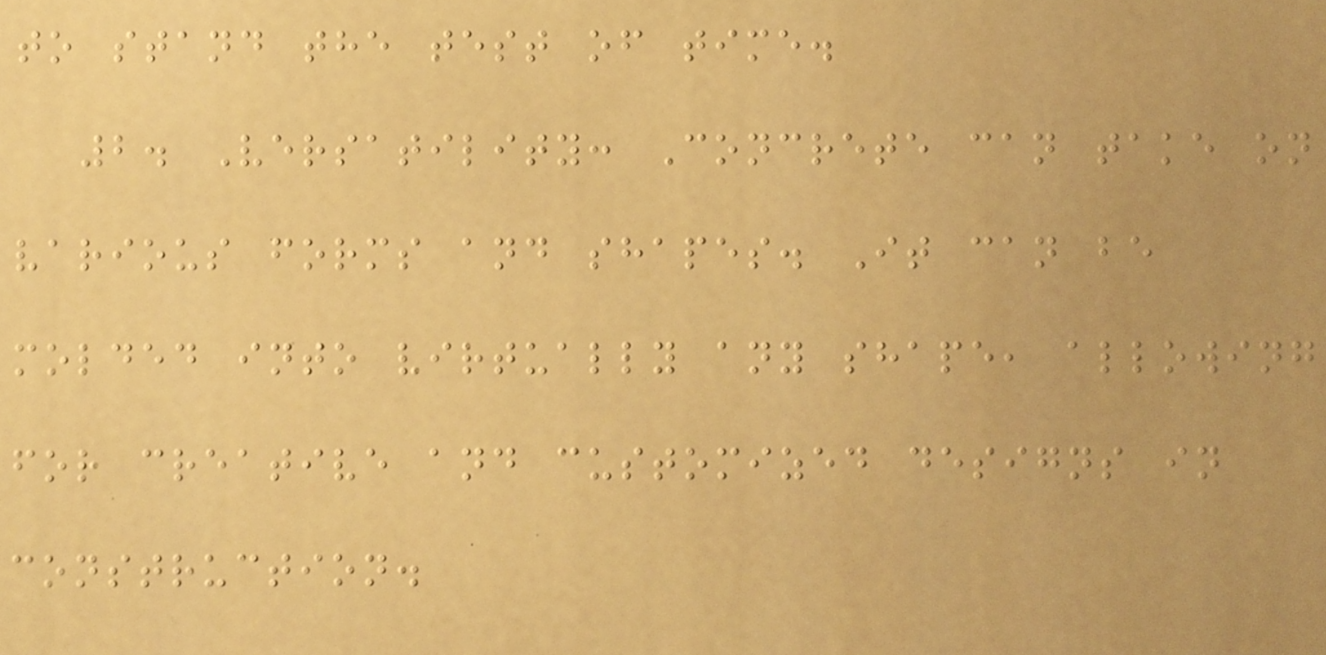to stand the test of time.
2. Versatility: Concrete can take on
various forms and shapes. It can be
molded into virtually any shape, allowing
for creative and customized designs in
construction.
